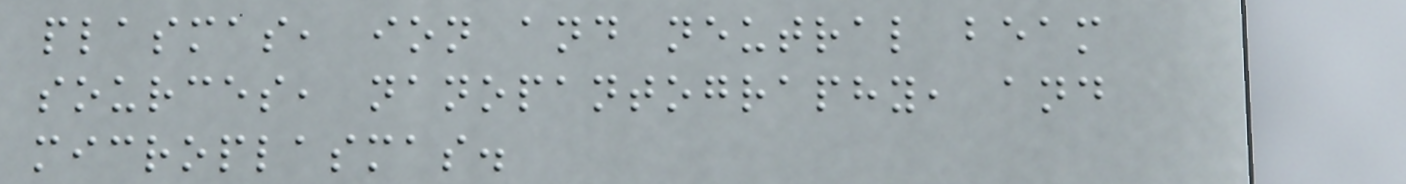plasmas, ion and neutral beam
sources, nanopantography, and
microplasmas.
